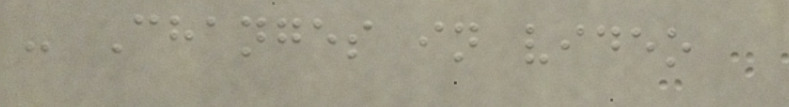- Changes in video
